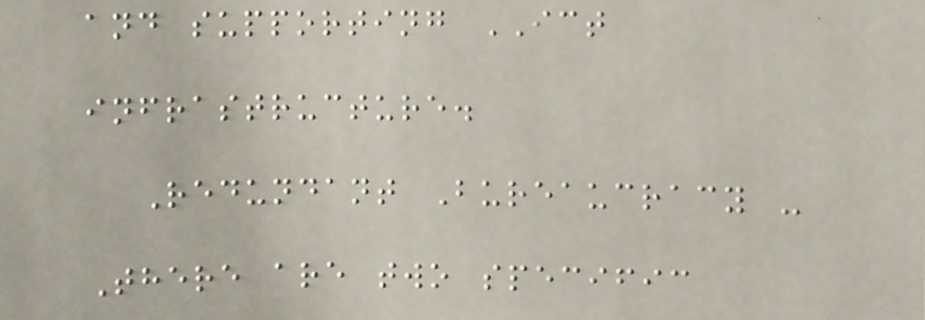and supporting ICT
infrastructure.
Redundant Bureaucracy -
There are two specific
